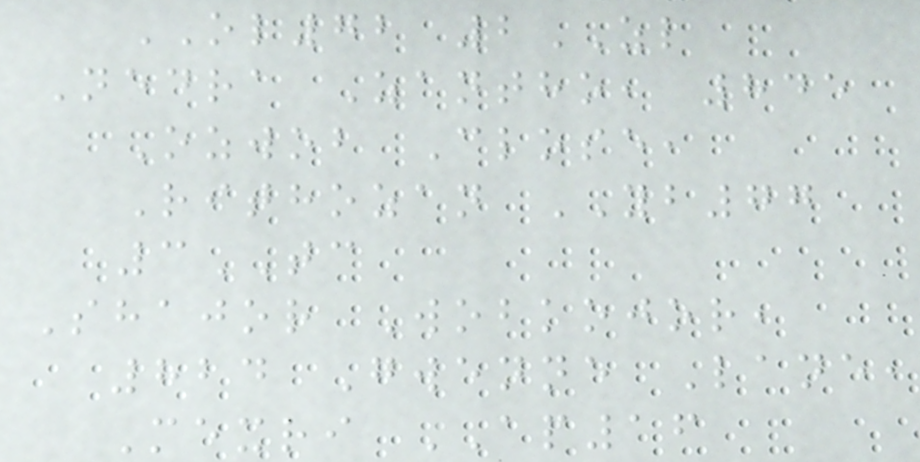OL72 2ZL
Nedra Zantho, 845
Ozwob Close,
Rithozan YB77
3TC
Shajor Wobkojor,
824 Gwenne Lane,
Mexri AP16
